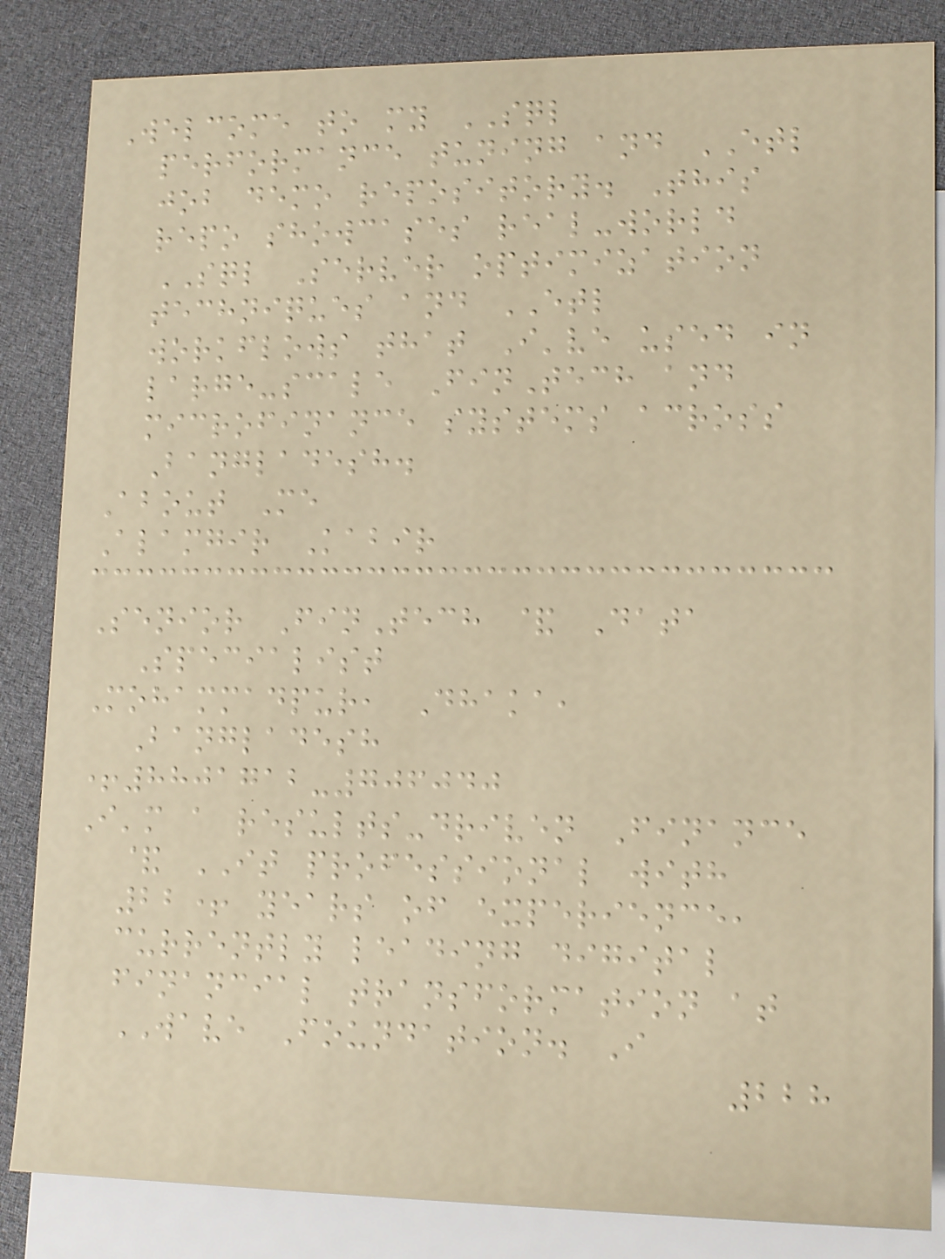Welcome to my SQL
performance tuning and ETL
job demo repository. This
repo showcases real-world
SQL Server optimization
techniques and ETL
workflows that I've used in
large-scale FinTech and
microfinance systems across
Bangladesh.
About Me
Alamgir Kabir
Senior FinTech & Data
Specialist
Mohammadpur, Dhaka,
Bangladesh
+8801712-706040
I'm a results-driven Finance
& IT professional with
22+ years of experience,
currently leading digital
financial transformation at
WAVE Foundation. I
228
